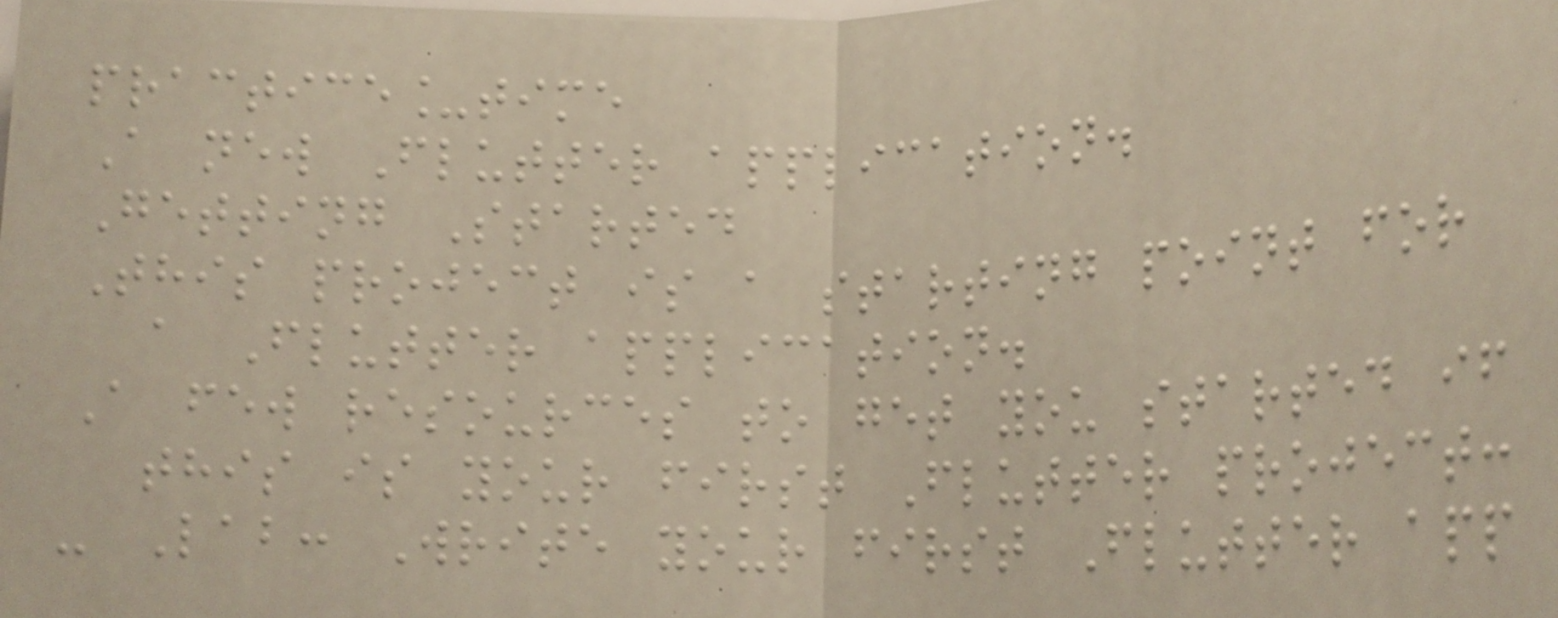practice_time
A new Flutter application.
Getting Started
This project is a starting point for
a Flutter application.
A few resources to get you started if
this is your first Flutter project:
- Lab: Write your first Flutter app
